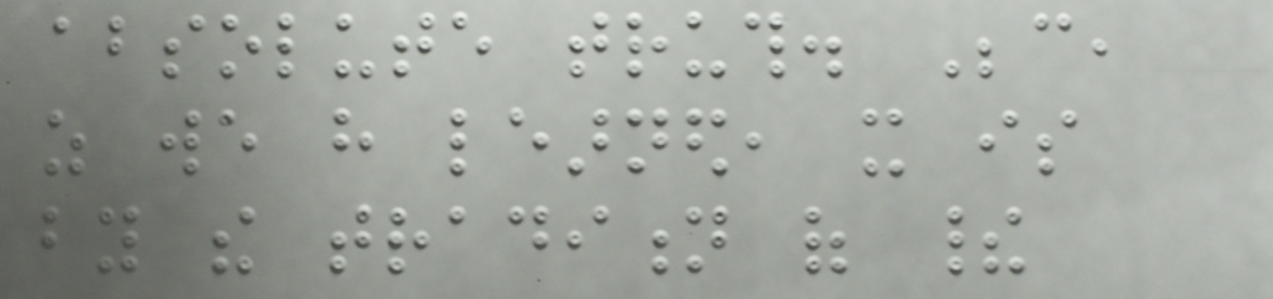absolute truth. Because,
as we have learned, it is
by the tradition of their
